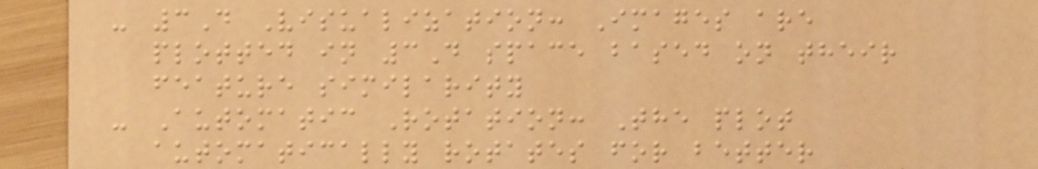- 3D Visualization: Images are
plotted in 3D space based on their
feature similarity
- Automatic Rotation: The plot
automatically rotates for better
